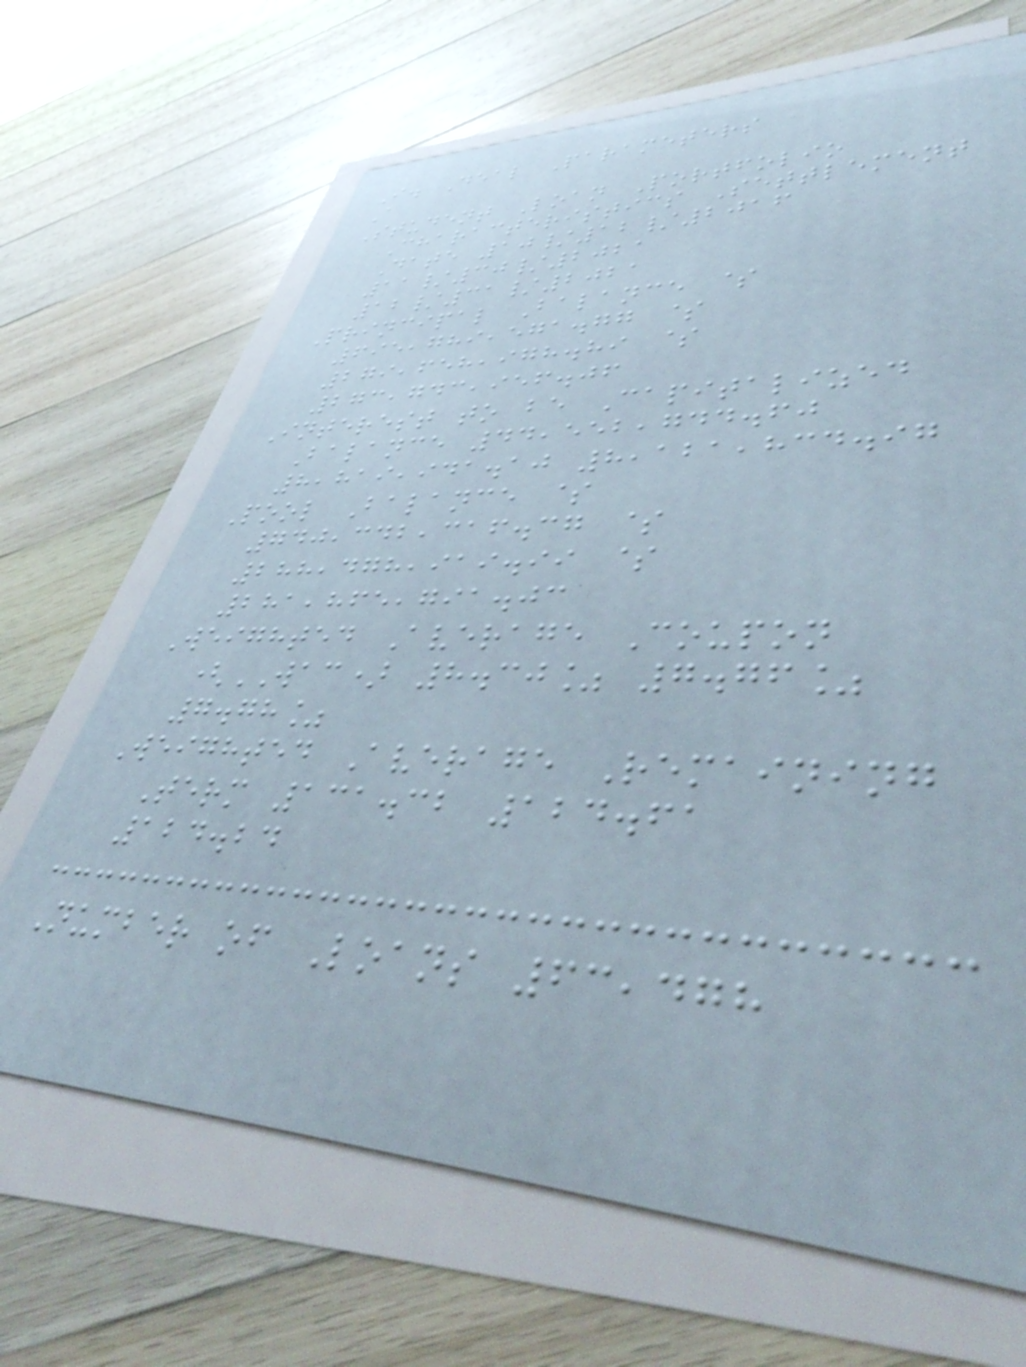I. Deal Parameters
A
Student Loan Portfolio
Characteristics Settlement
Date 10/12/2016
11/30/2021
12/31/2021
Principal Balance $
695,789,571.77 $
279,658,978.89 $
273,743,956.06
Interest to be Capitalized
Balance 44,552,744.60
8,819,941.10 8,121,834.97
Pool Balance $
740,342,316.37 $
288,478,919.99 $
281,865,791.03
Weighted Average Coupon
(WAC) 8.30% 7.76%
7.78%
Weighted Average Remaining
Term 131.32 124.61
124.24
Number of Loans 63,478
